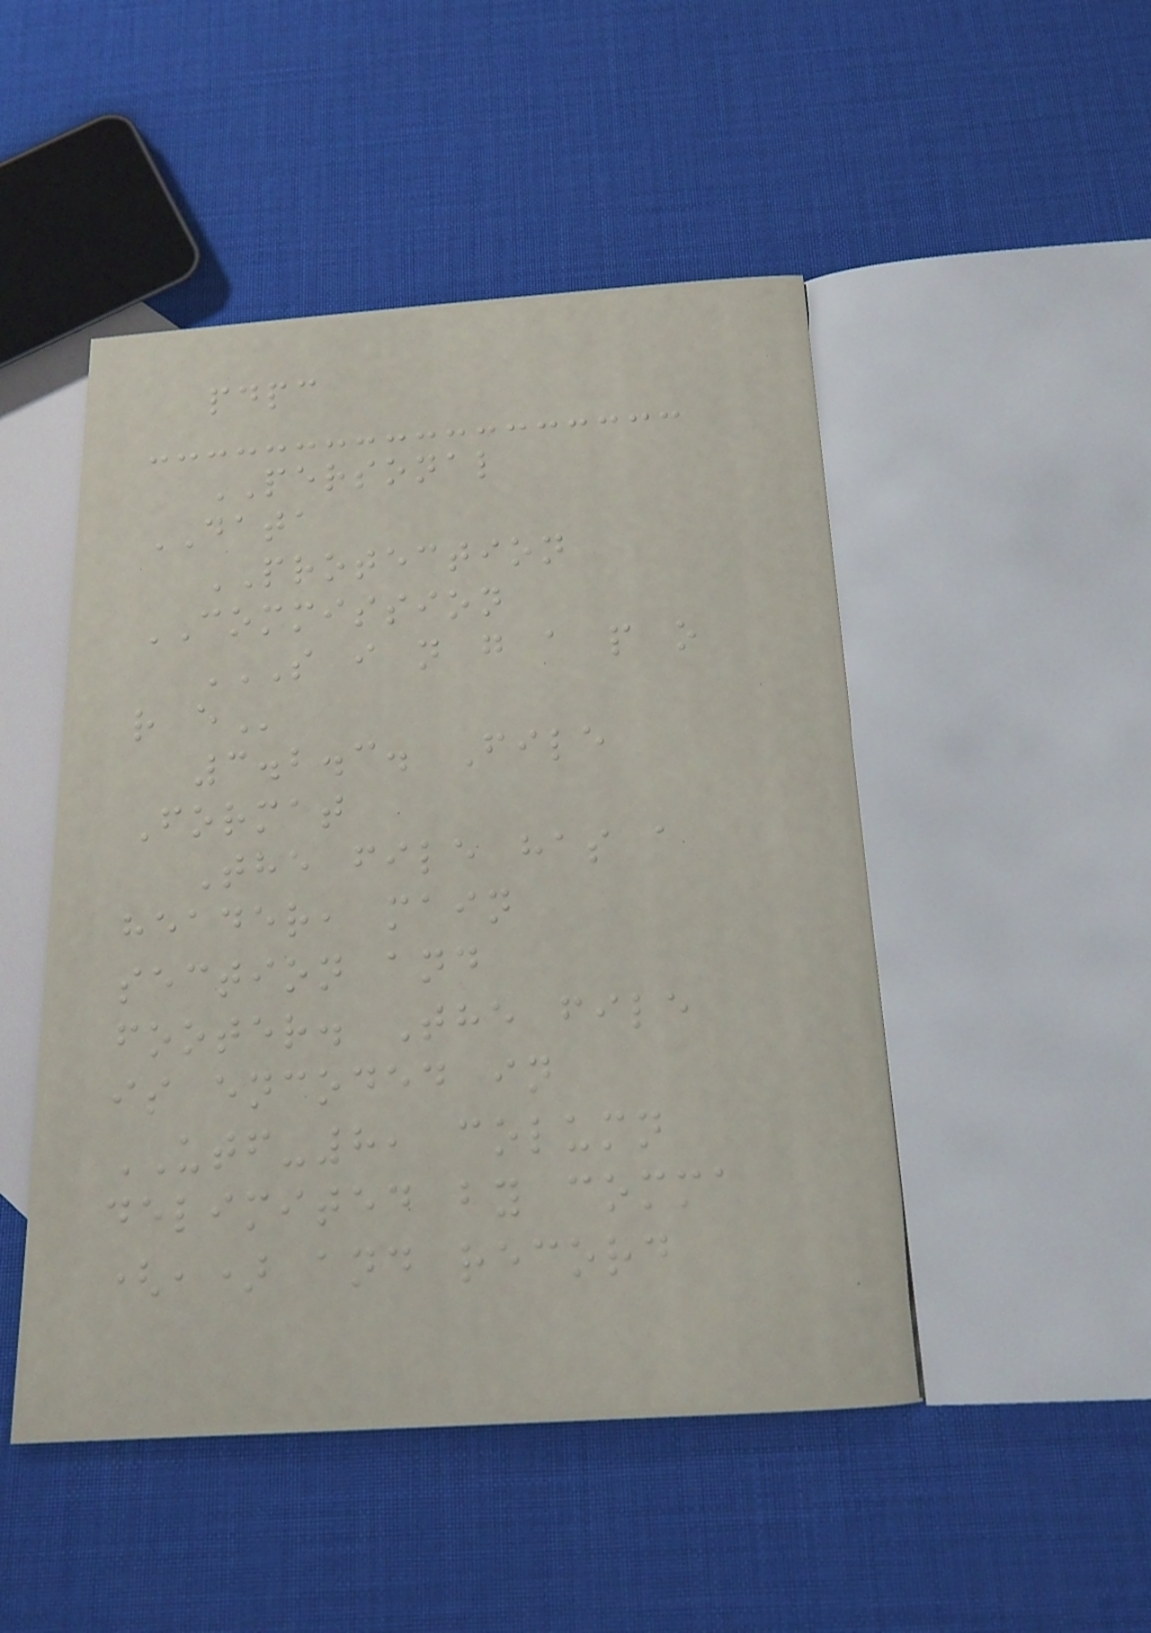pdpc
PERSONAL
DATA
PROTECTION
COMMISSION
S I N G A P O
R E
3.2.3. File
Format
The file has a
header, main
section and
footer. The file
is encoded in
UTF-8, column
delimited by comma
(,) and record
